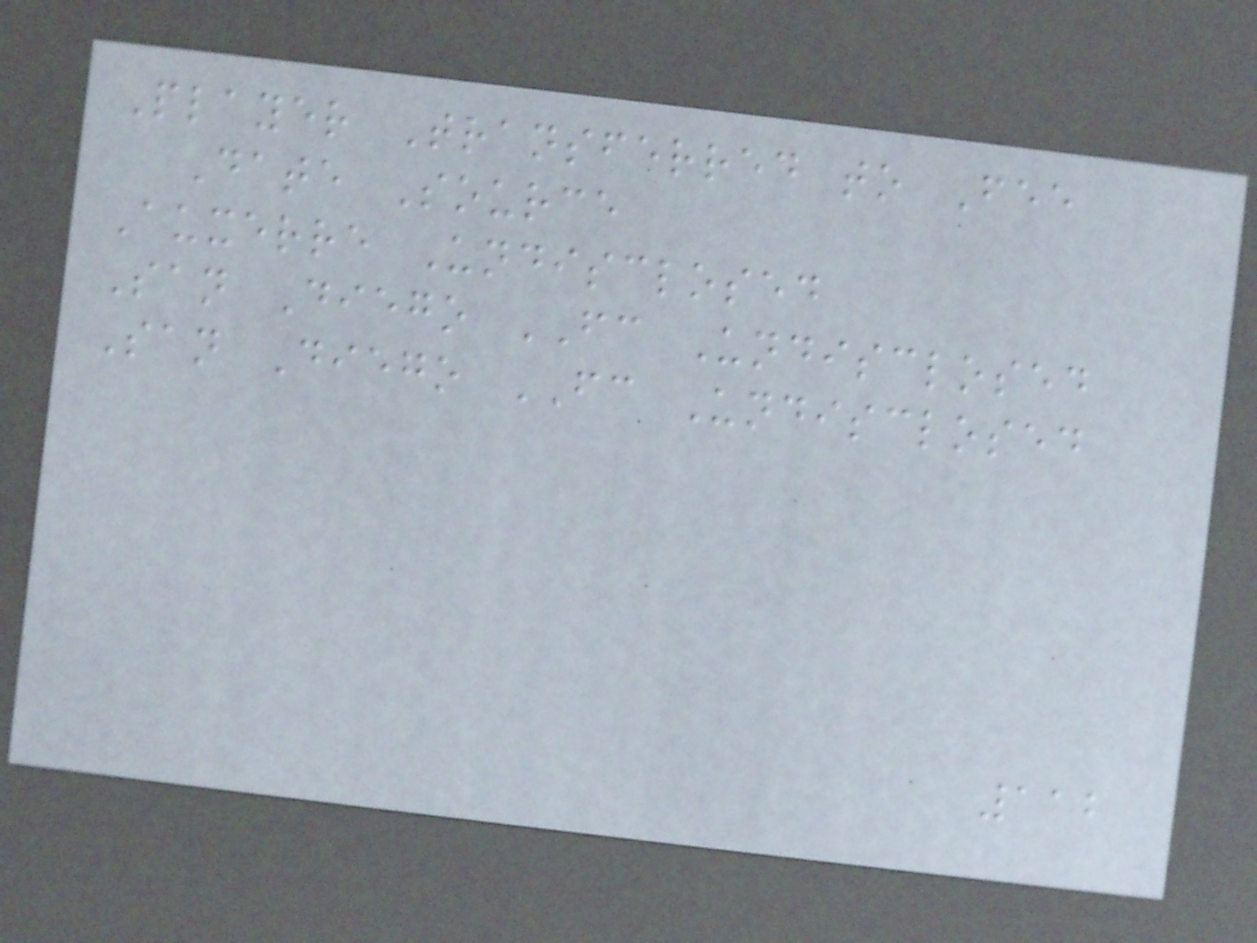Player Transferred to Fee
Date Source
Auxerre Undisclosed
San Diego FC Undisclosed
San Diego FC Undisclosed
112
